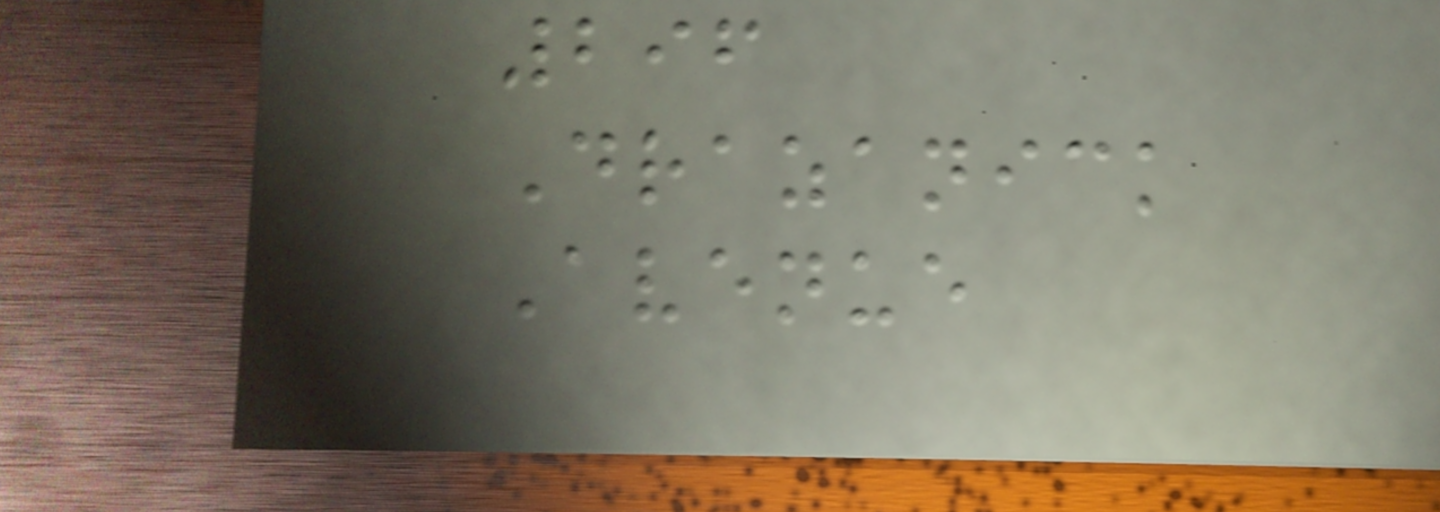296
Drazanick
Avenue
